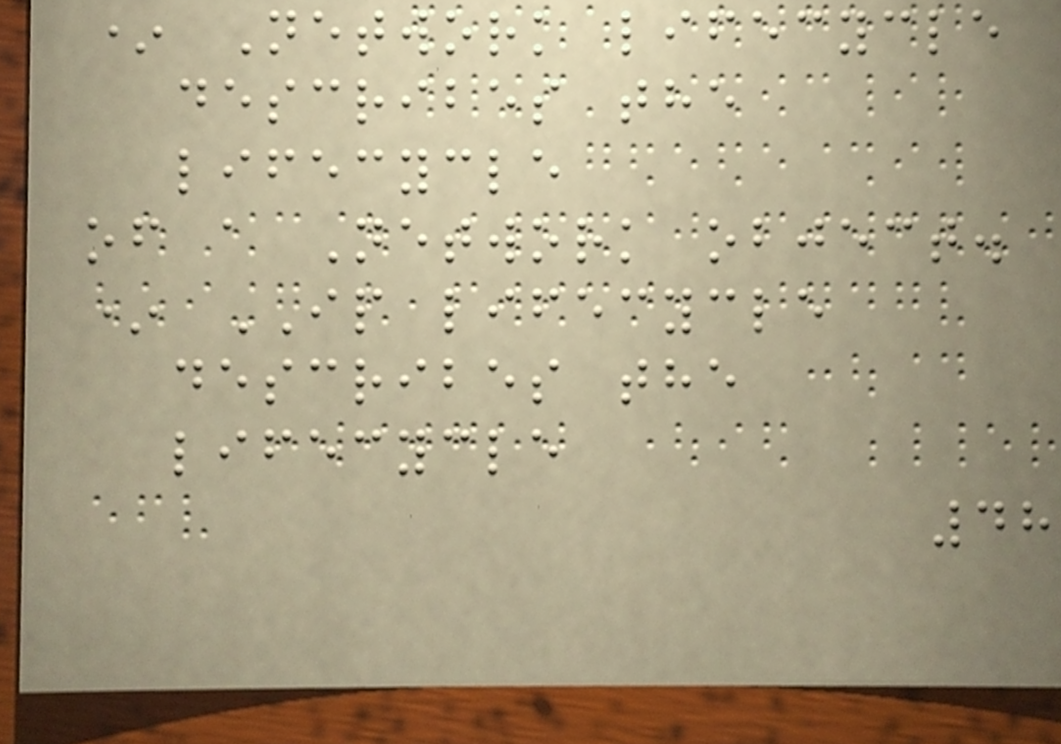* Network lifecycle
describes the
lifecycle
of a Network object.
* IP lifecycle
describes the
lifecycle
48
